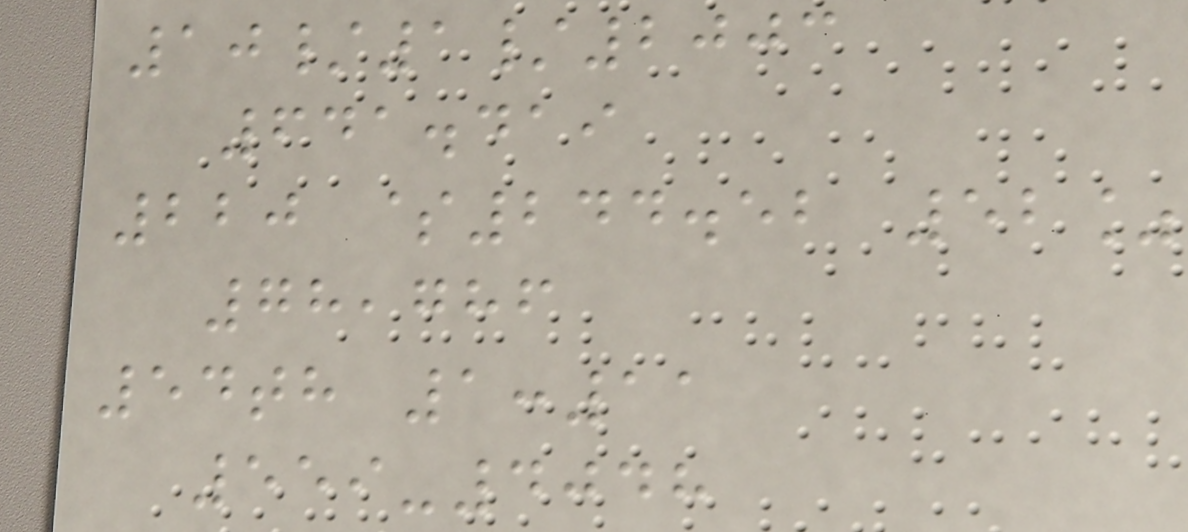10/1/2003
641.419
220 $244.52 52%
78,786
54th 1:11
559-4048
